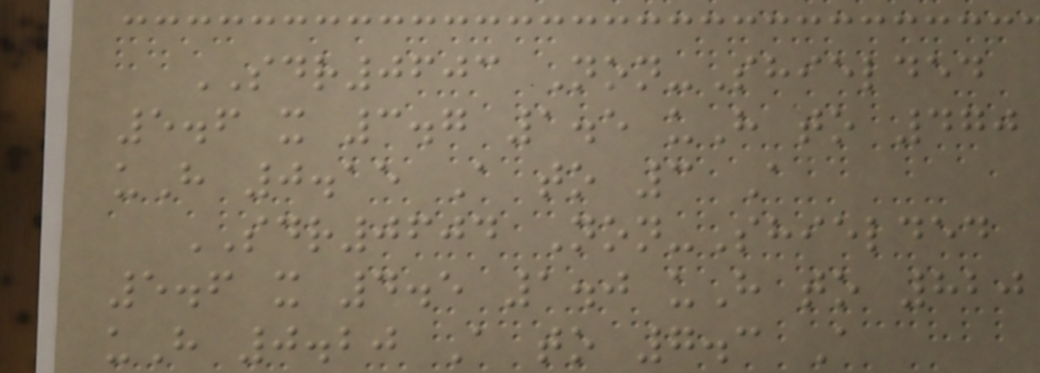SDR0603 Non-Shielded
5.6 x 3.7 1.5 uH to 470
uH 0.15 A to 3 A
SDR0604 Non-Shielded
5.6 x 4.5 1.0 uH to 820
uH 0.20 A to 7.3 A
